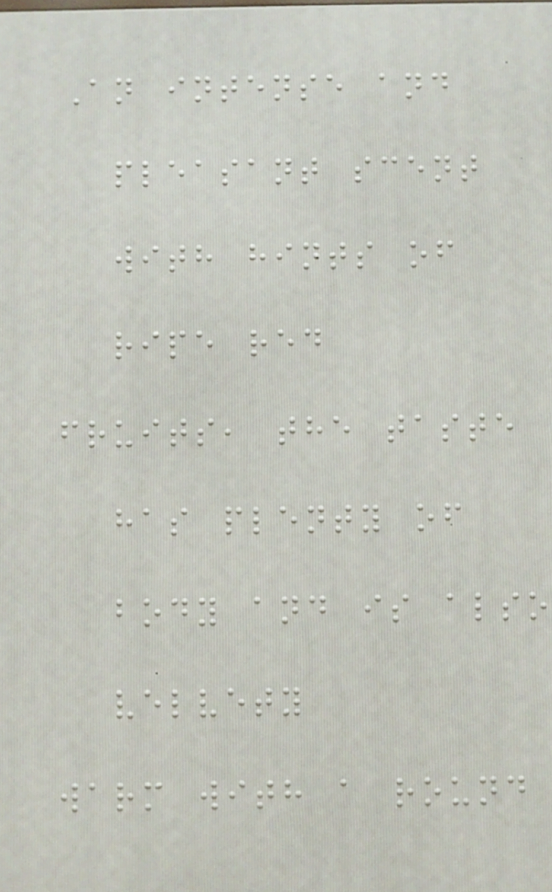An intense and
pleasant scent
with hints of
ripe red
fruits, the taste
has plenty of
body and is also
velvety
warm with a round
